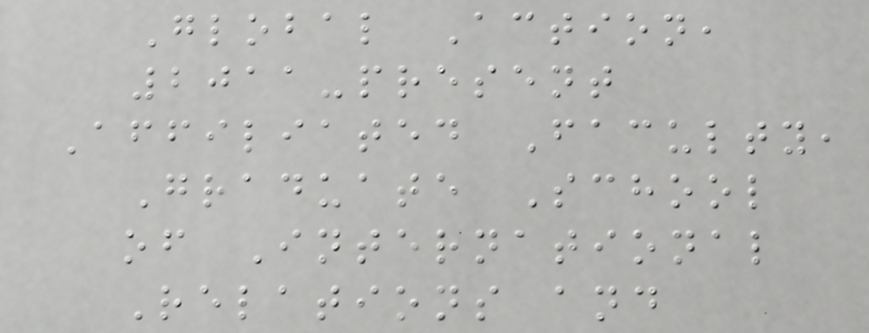Global Action,
2011-present
Affiliated Faculty,
Graduate School
of International
Relations and
